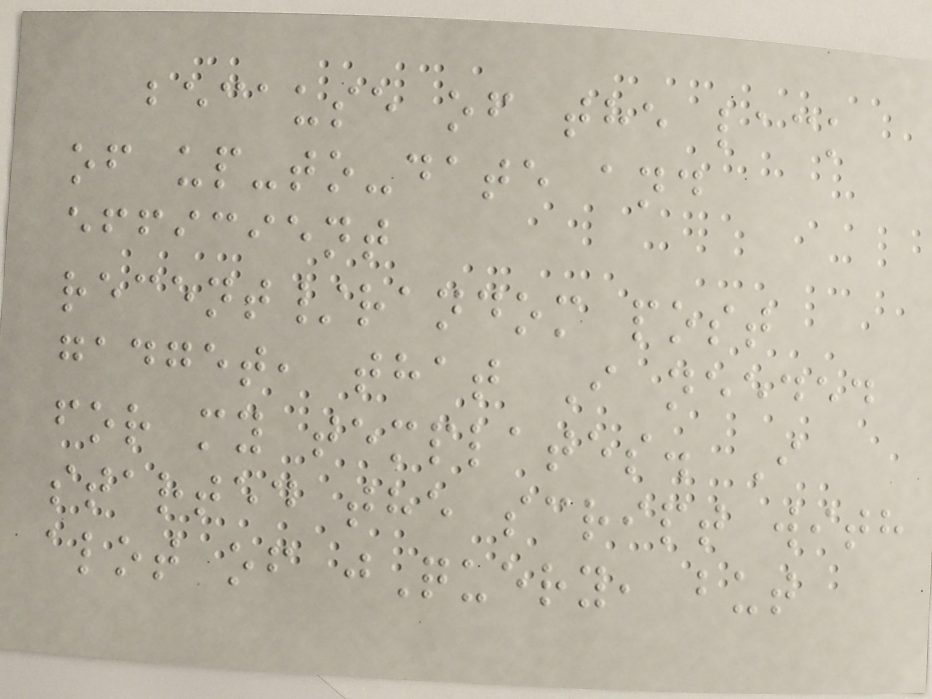because of the lack
of up-to-date and
efficient
recent/random post
gadget, that I needed
for my templates. I
started the script with
alot of jQuery, but
